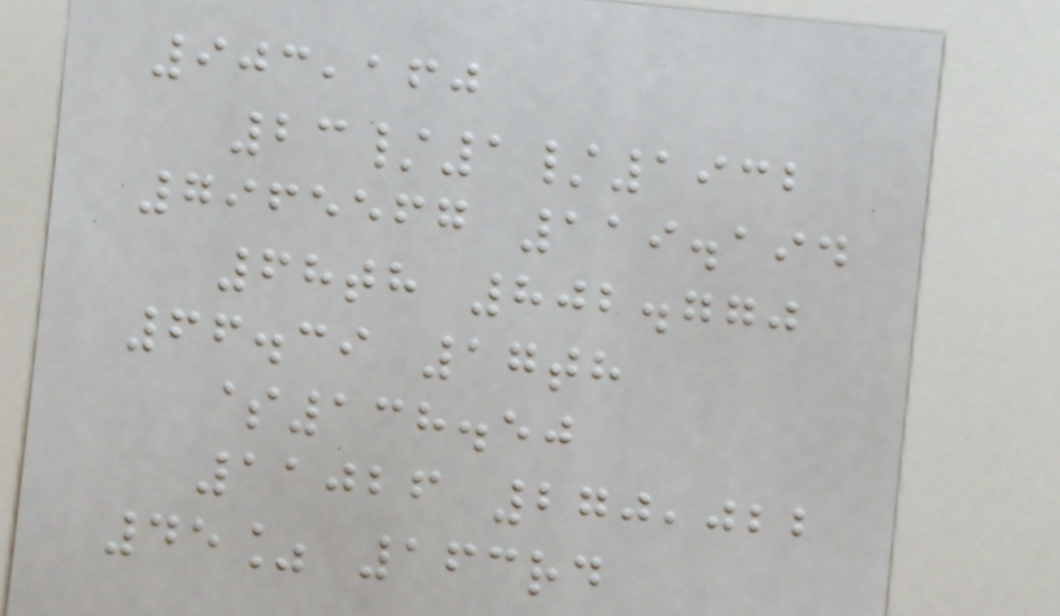903,160
23/1/1932
7965567 119.194
68th 802.770
66.39 17th
$138.50
11026 270,022
45% 163rd
